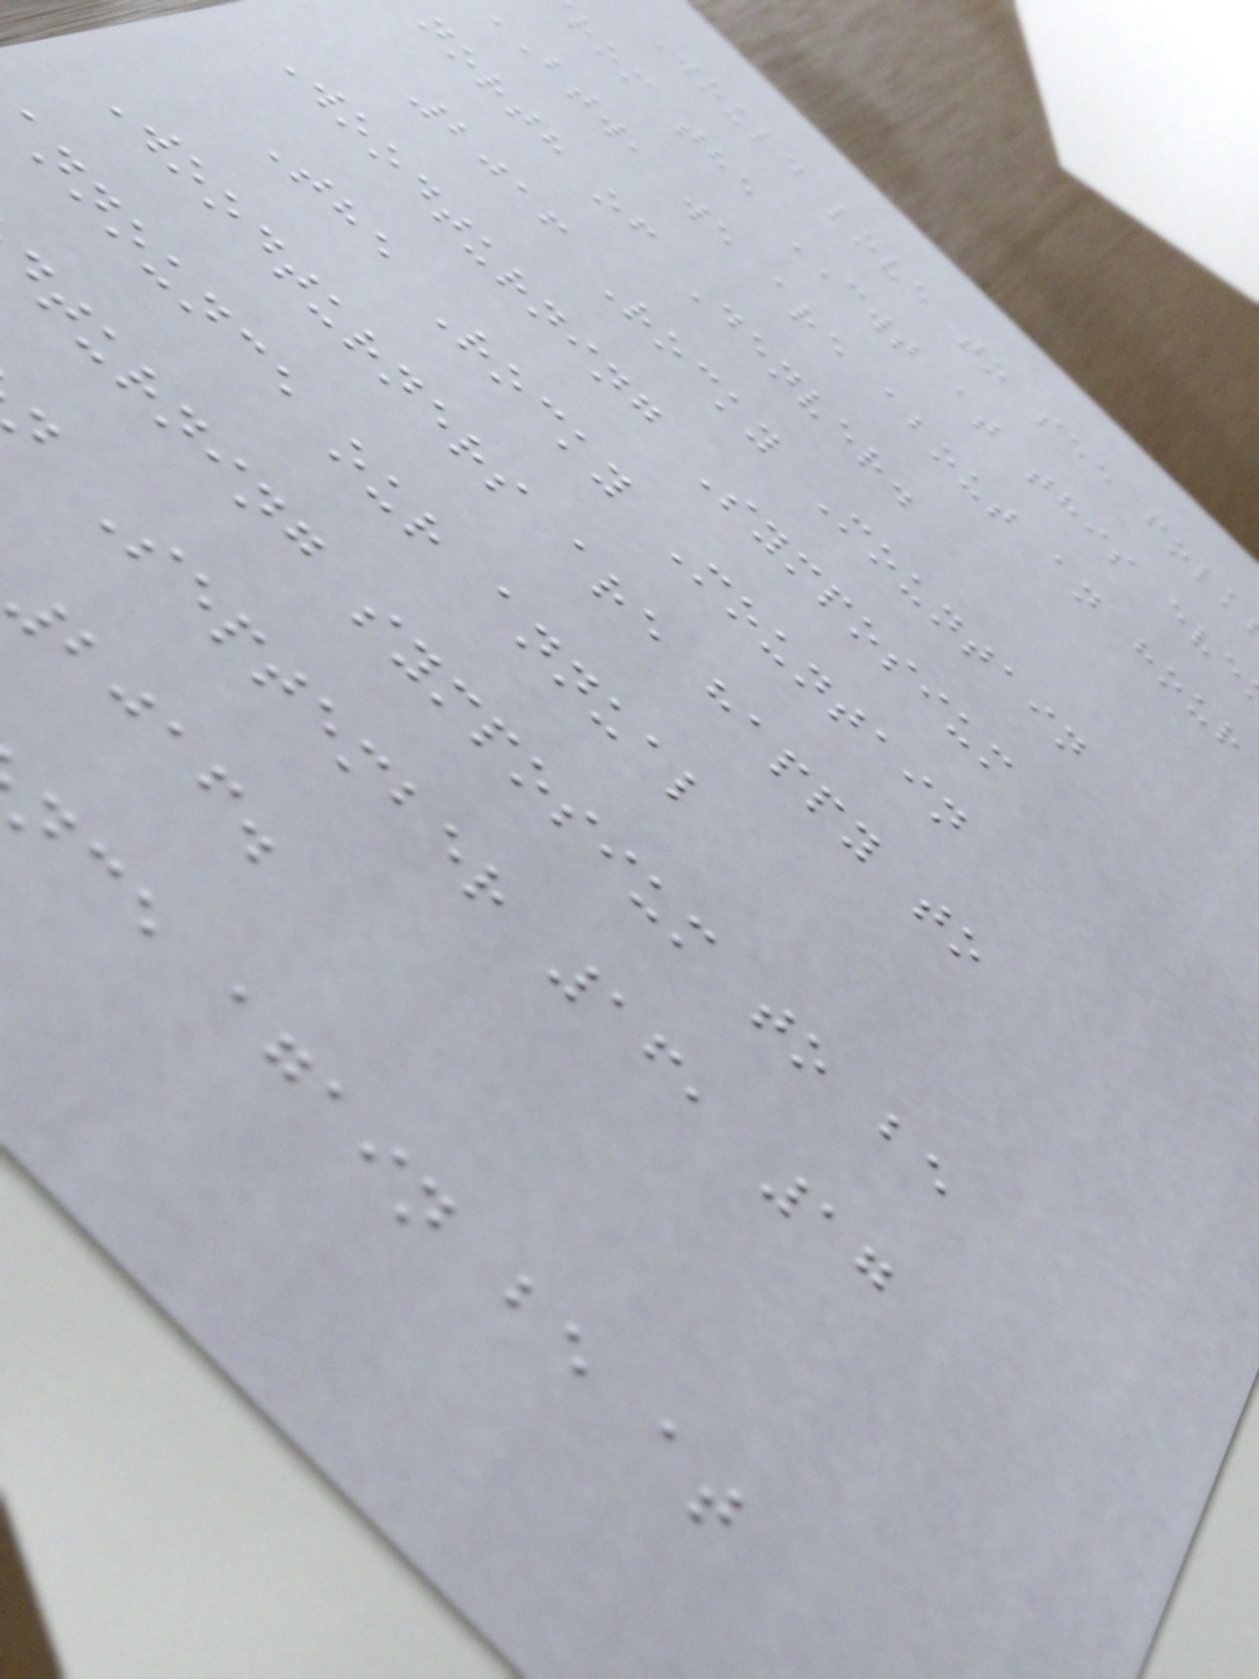Would love to see folk
rom the CWT at this eve
BTW, we are about an hour
north of Denver.
2016 Rocky Mountain
Woodturning Symposium
The Rocky Mountain
Woodturners are happy to
nnounce our annual
turning symposium to be
September 16, 17
2016.
nce again be at
